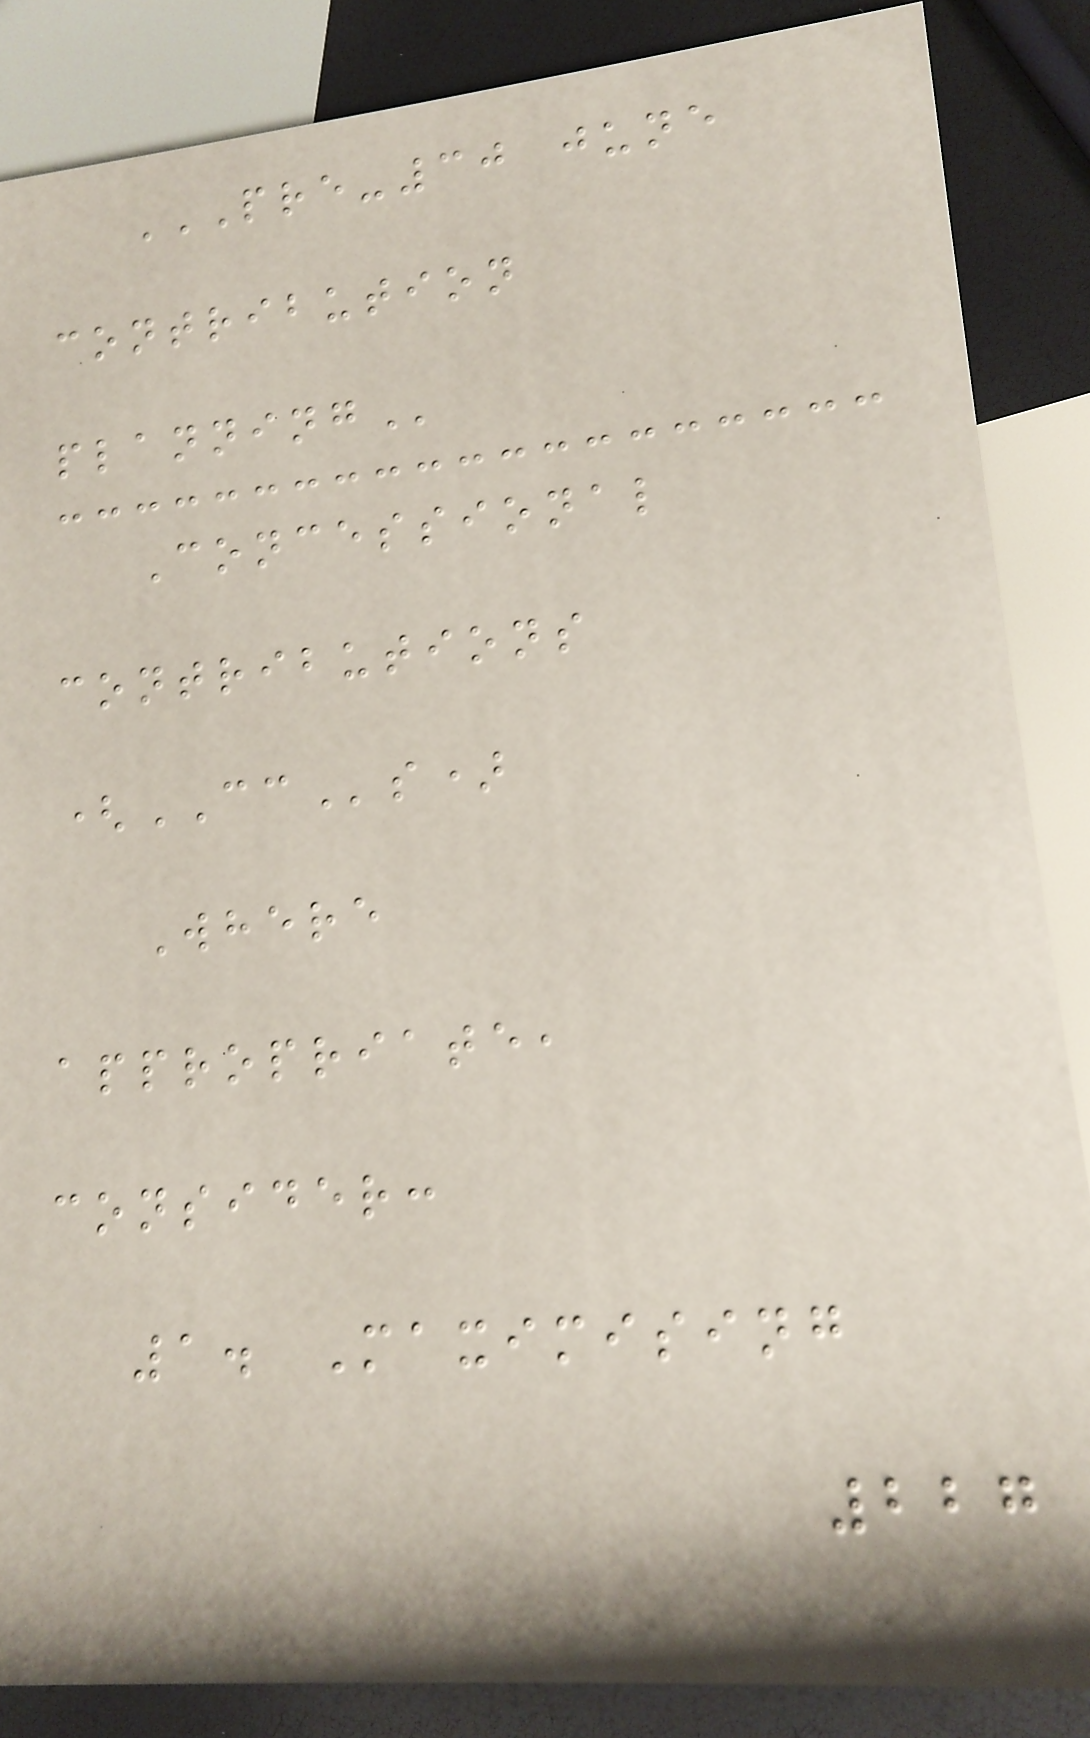PRE-30 JUNE
CONTRIBUTION
PLANNING
Concessional
contributions
(CCs)
Where
appropriate,
consider:
1. Maximising
227
